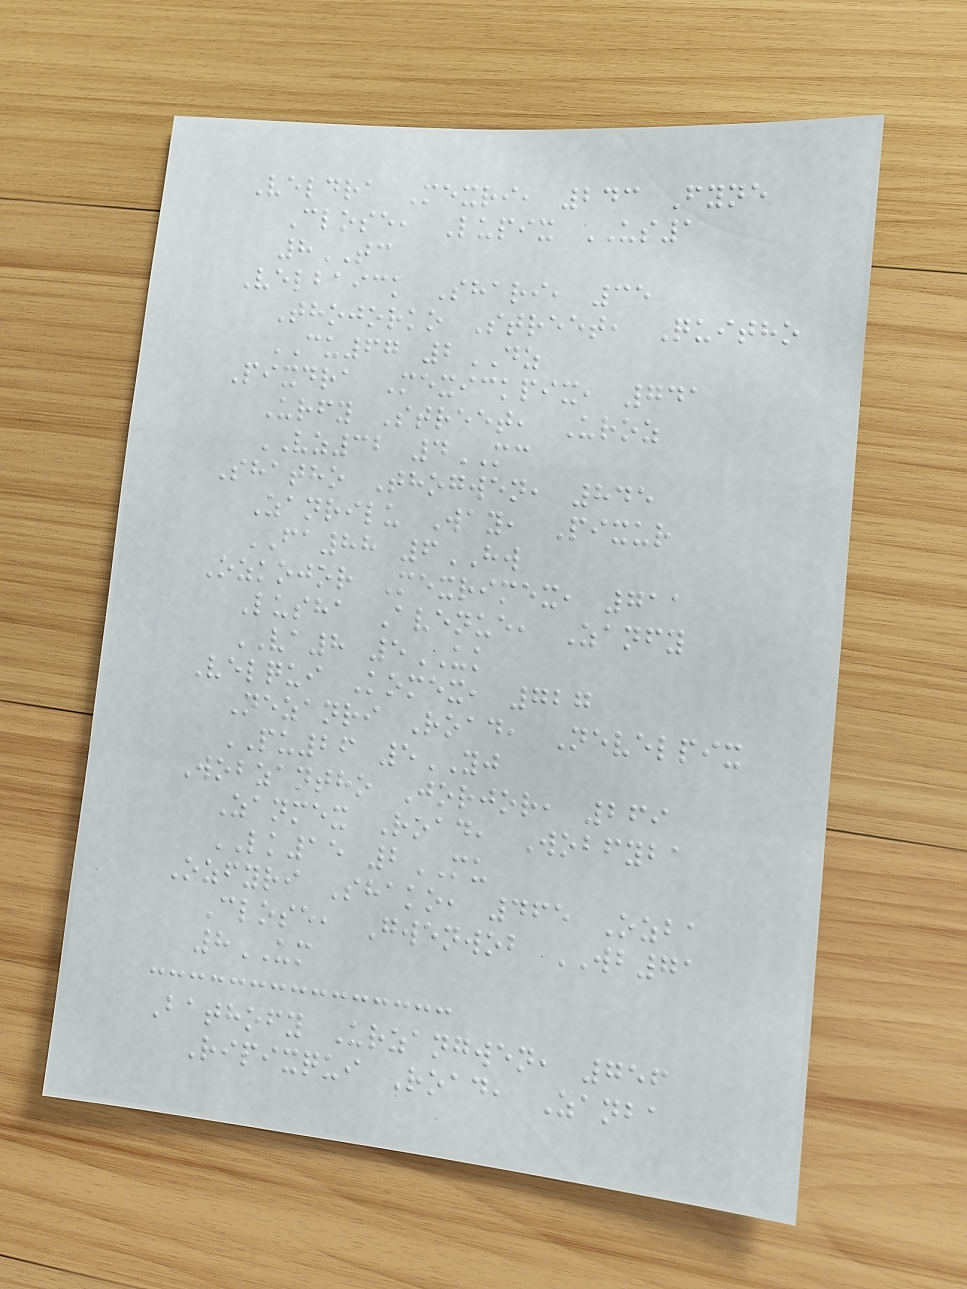Veldra Mexri, 243 Fyne
Close, Lupix US1
8TC
Velbaick Shari, 35
Thojorko Street, Quitho
CU67 2DZ
Pixdra Mexickpix, 741
Urfy Street, Uroz
VZ32 4MC
Shatho Thogwen, 845
Zanrilu Way, Pixur
FA88 6HW
Ozkojor Mexrimex, 711
Lusha Avenue, Zanfy
VA8 5UK
Velqui Komex, 727
Nezanri Road, Nevelpix
PU26 5YJ
Wobzantho Jorjor, 269
Zanmex Road, Wobfyba
LK15 2MU
Ozfyri Shako, 465 Ozba
Close, Gwenwob WB71
8UM
Bathofy Urzangwen, 756
Ripixqui Road, Zanba
